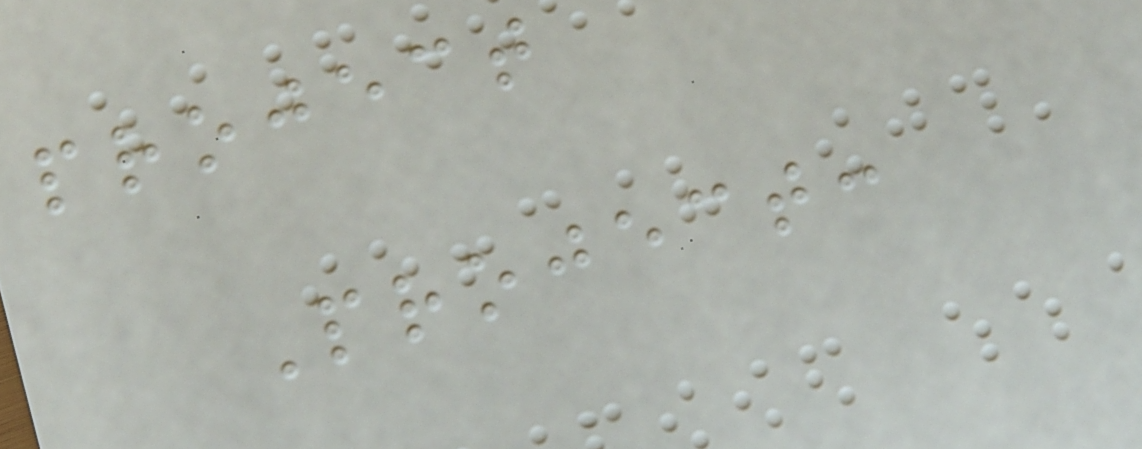project
Project:
